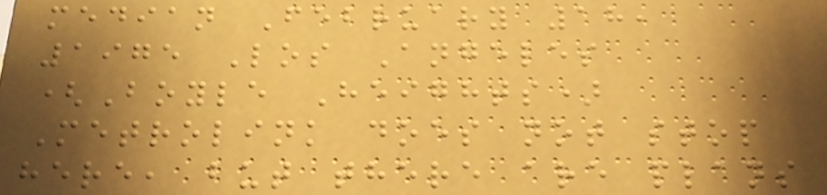median February 18,
1975 Los Angeles
(Boyle Heights)
Metrolink does not stop
here, but there are plans
